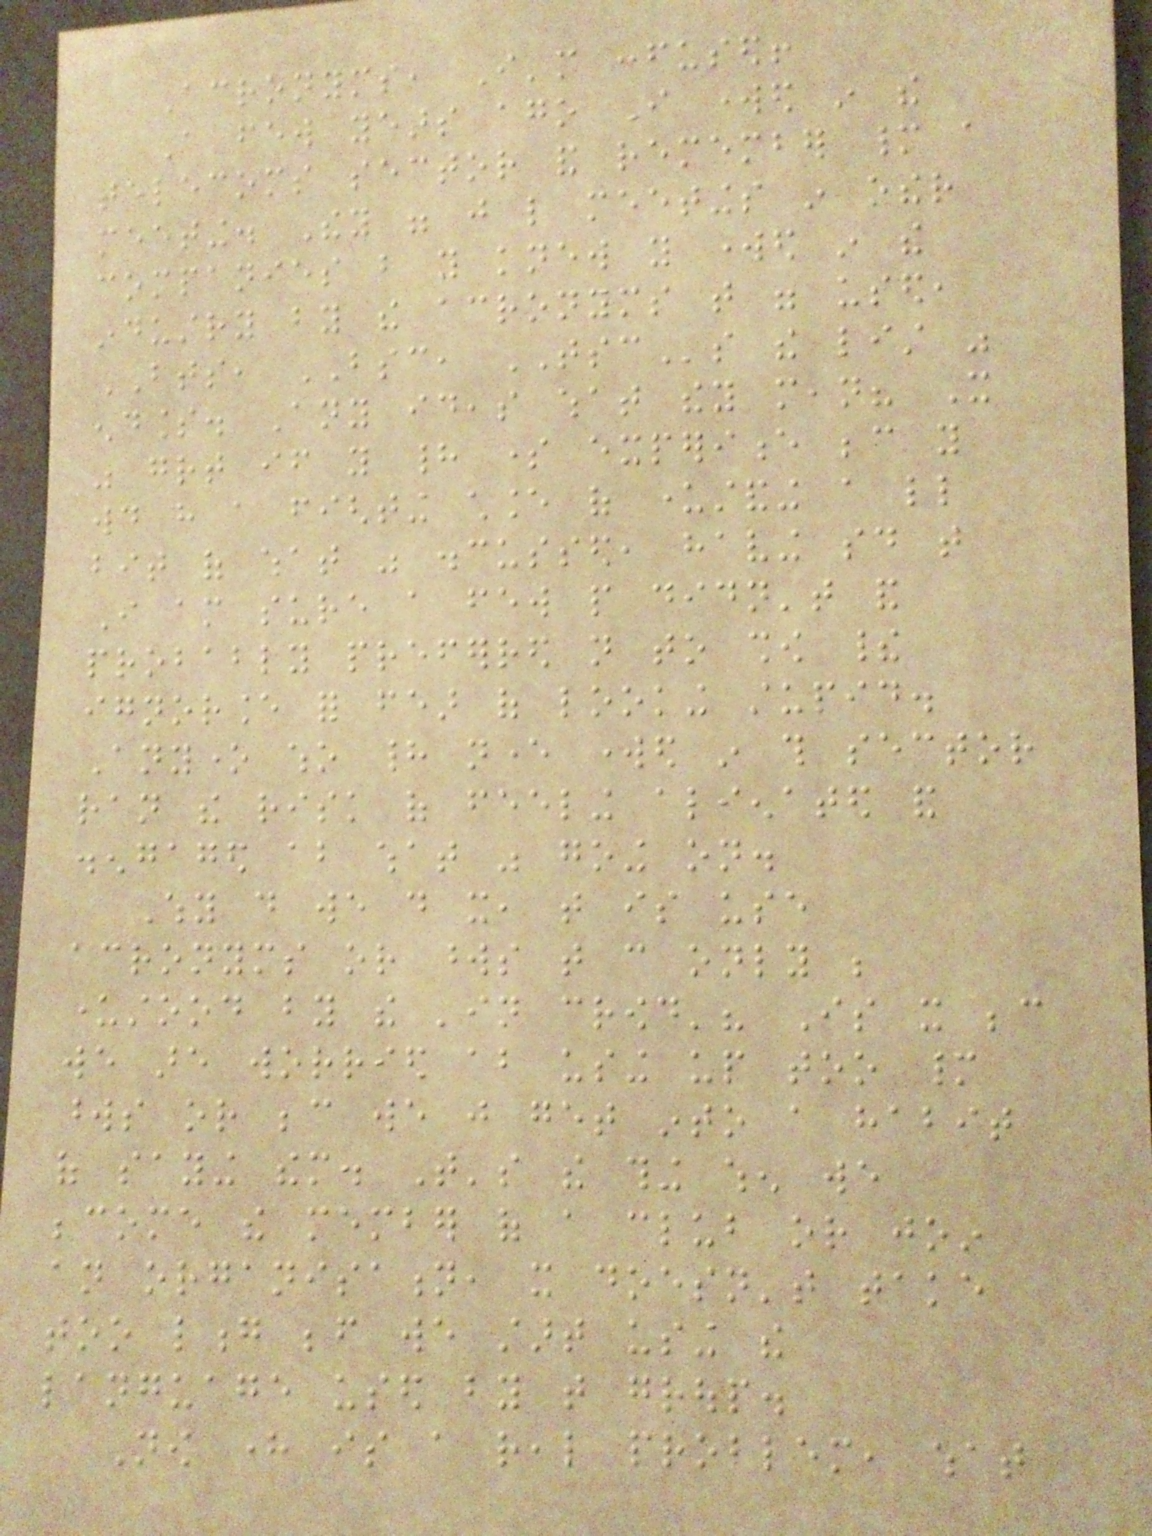Acronyms, I'm confused!
A few years ago I worked in the
telecoms sector and remember many a
meeting. They were just like meetings in other
companies but you knew you worked in the
industry by the acronyms that were used,
BTS, BSC, TSCs the list was
endless. Any ideas what they mean? It
was great if you had some experience because you
would have a fighting chance of understanding a little
bit of what was discussed, having said that
I am sure a few people didn't and
probably preferred not to show their
ignorance for fear of looking stupid.
Anyone who had never worked in this sector
ran the risk of feeling alienated and
disengaged about what was going on.
Why do we do it, that is use
acronyms or words that can only be
understood by the 'in crowd'? Is it because
we are worried about using up too many
words or because we just get into a habit
of saying them. That's the thing when we
become the member of a club or join
an organisation, it doesn't take
too long before we start using the
language used by that group.
Now here is a real problem, what
